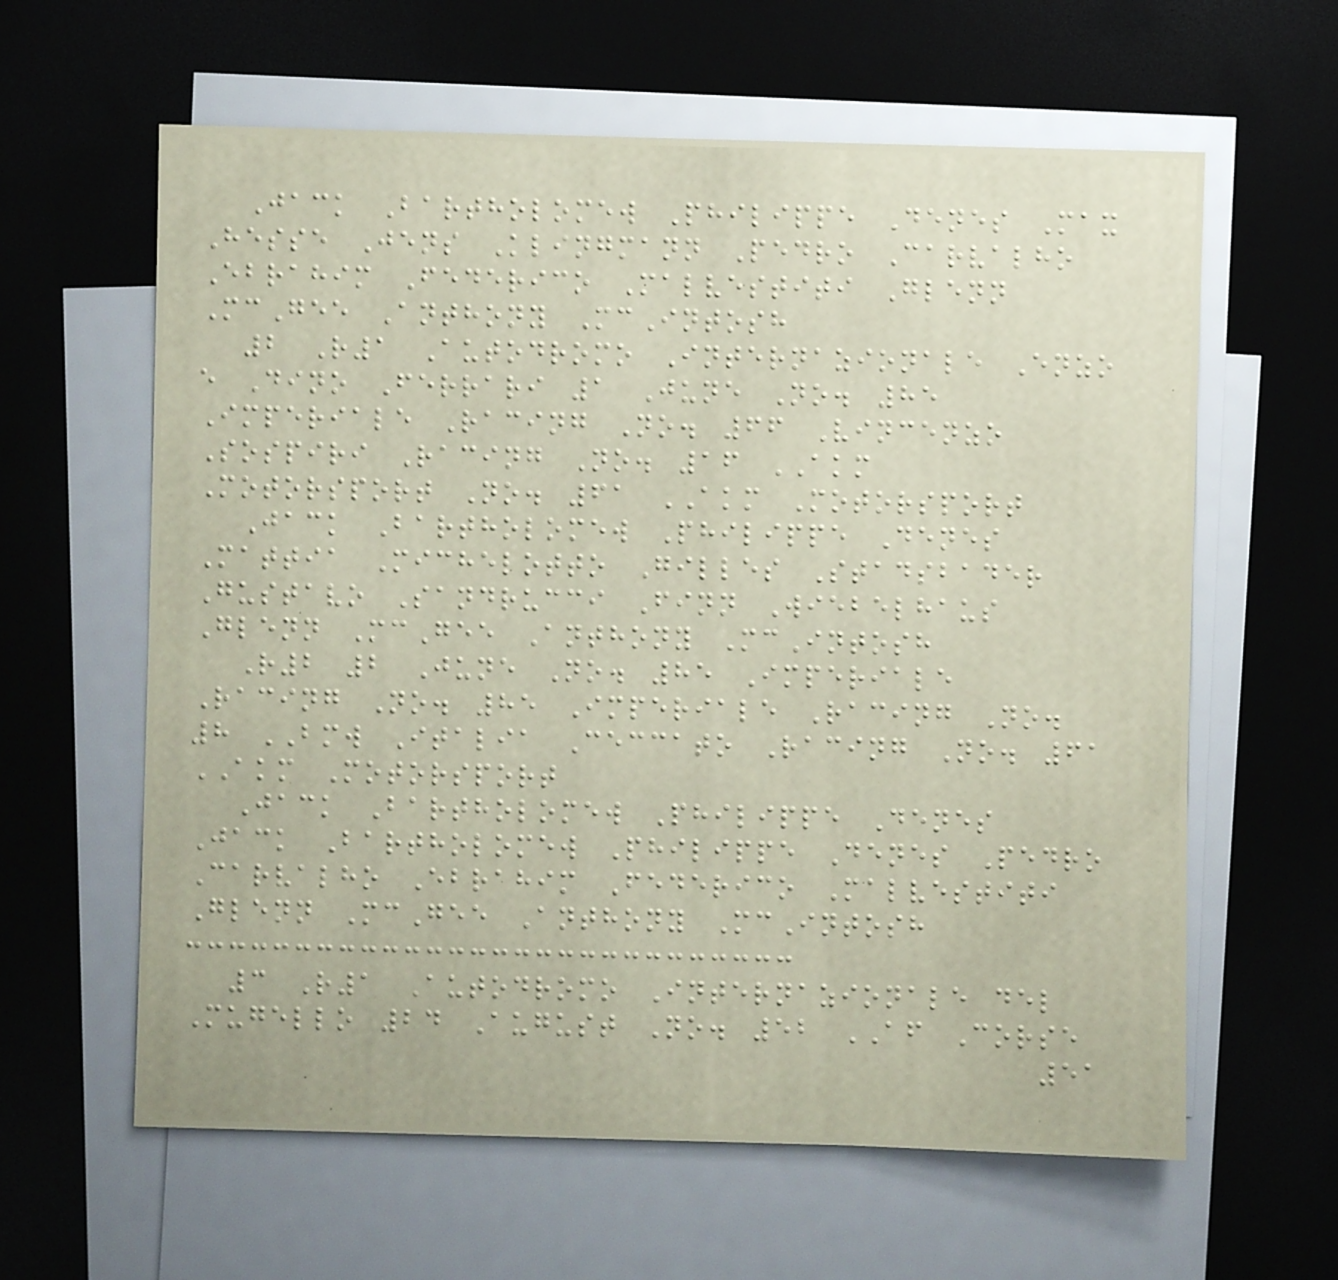Jack Bartholomew Philippe Denes Max
Hesse Jens Klingmann Pedro Carvalho
Ebrahim Federico Malvestiti Glenn
McGee Anthony McIntosh
2 R1 Autodromo Internazionale Enzo
e Dino Ferrari 1 June No. 85
Imperiale Racing No. 66 Vincenzo
Sospiri Racing No. 16 AKM
Motorsport No. 61 AKM Motorsport
Jack Bartholomew Philippe Denes
Mattia Michelotto Gilles Stadsbader
Gustavo Sandrucci Finn Wiebelhaus
Glenn McGee Anthony McIntosh
R2 2 June No. 85 Imperiale
Racing No. 85 Imperiale Racing No.
8 BMW Italia Ceccato Racing No. 61
AKM Motorsport
Jack Bartholomew Philippe Denes
Jack Bartholomew Philippe Denes Pedro
Carvalho Ebrahim Federico Malvestiti
Glenn McGee Anthony McIntosh
3 R1 Autodromo Internazionale del
Mugello 24 August No. 52 AF Corse
51
